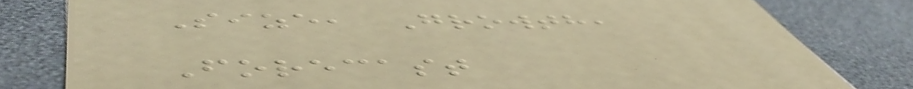Size, Growth,
Forecast
